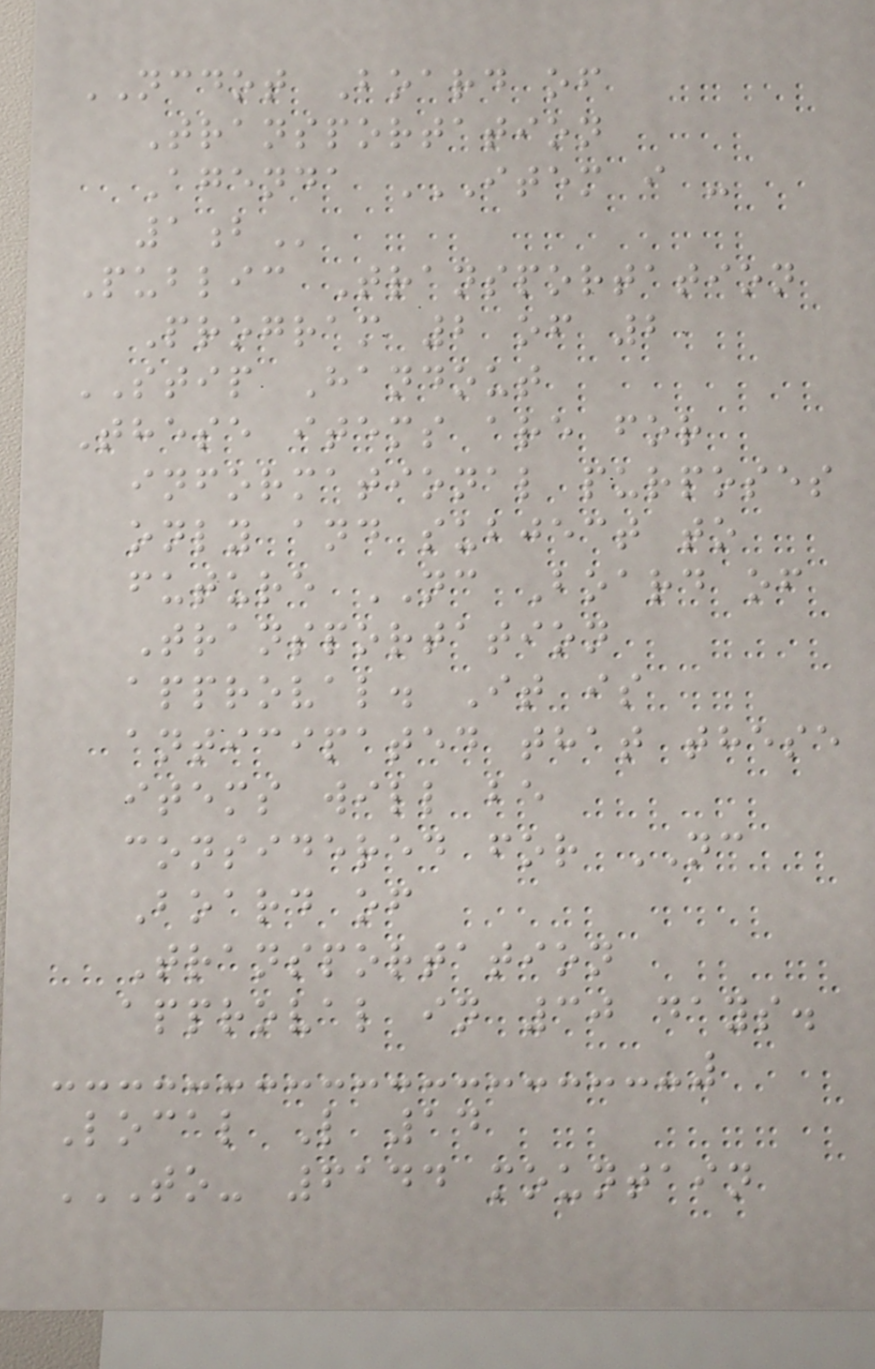NCDOT Board of
Transportation
Agenda ITEM I -
1B
Public Transportation
Program 2 of 2
STIP Handout
These items are for
informational purposes
only and subject to
future NC Board of
Transportation
approval. It is
anticipated that these
items will be
considered for NC
Board of
Transportation
approval in 30 days.
Local L 14
TO- 6144 MOUNTAIN
